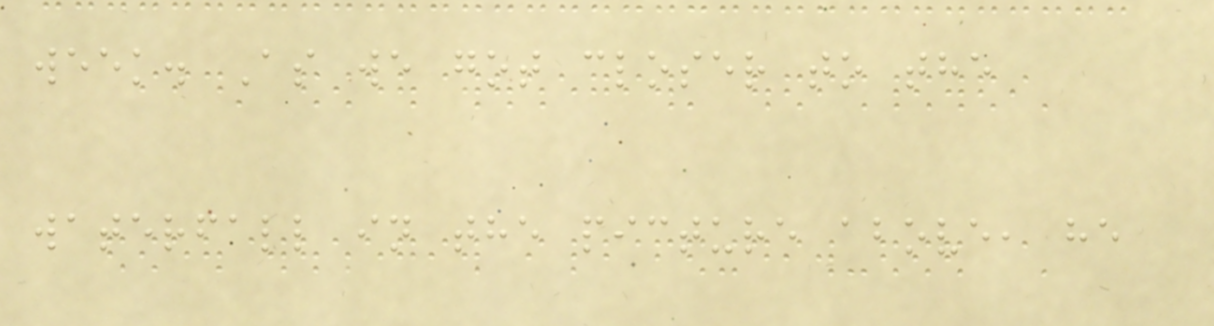week. As we got closer to the
waterfall in the picture above, he
